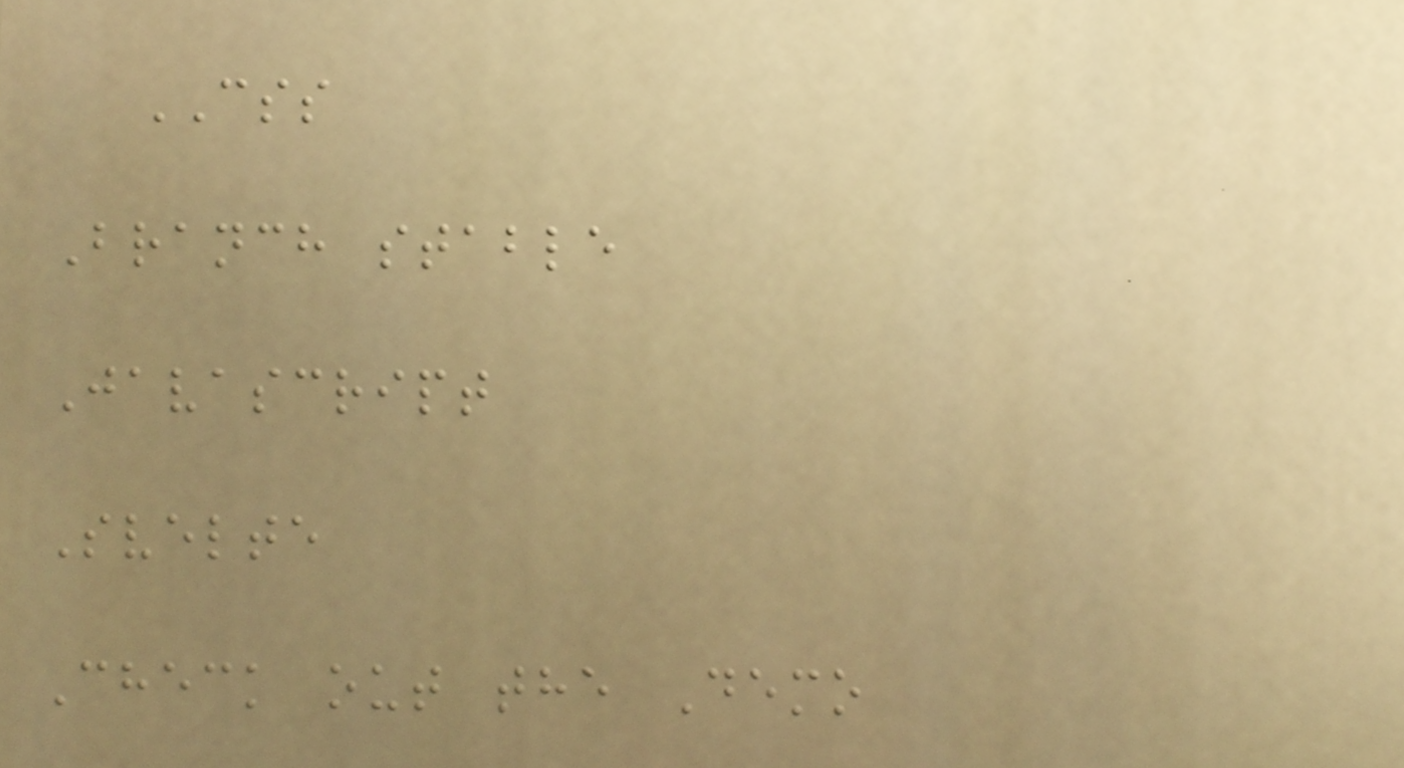CSS
Branch stable
Javascript
Svelte
Check out the Demo
